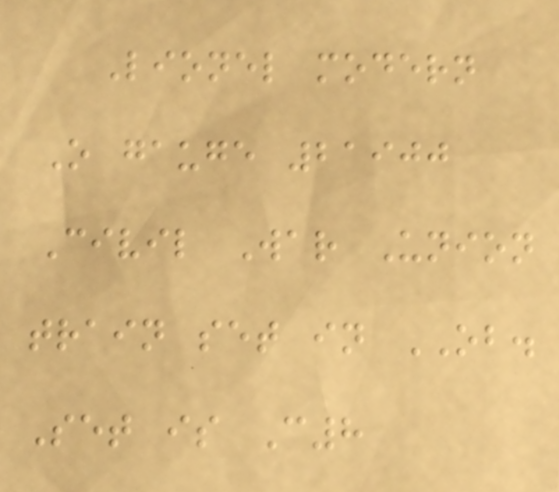Lionel modern
O gauge 21900
Civil War Union
train set in OB.
Set is C8
